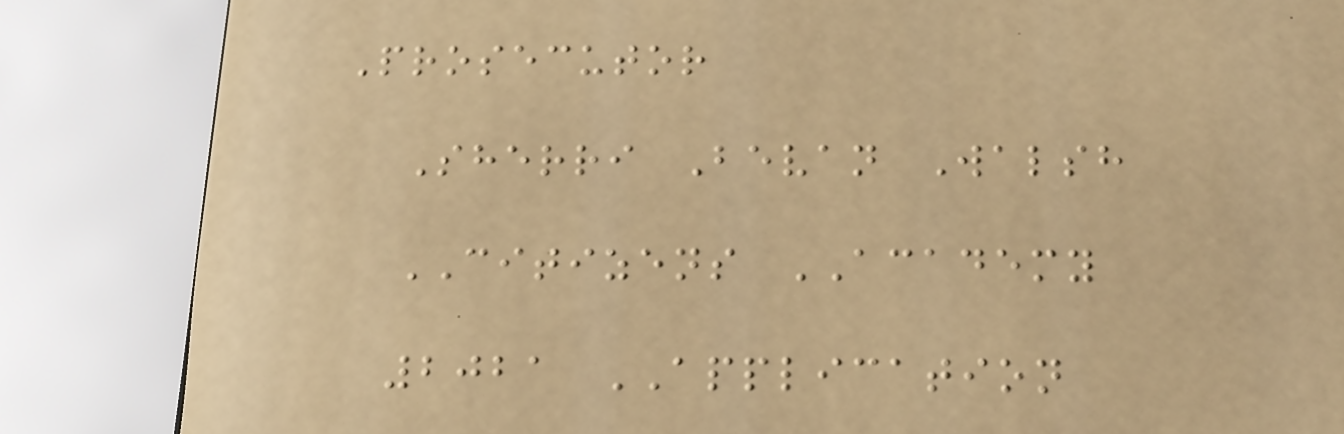Prosecutor
Sherri Bevan Walsh
CITIZENS ACADEMY
2021 APPLICATION
